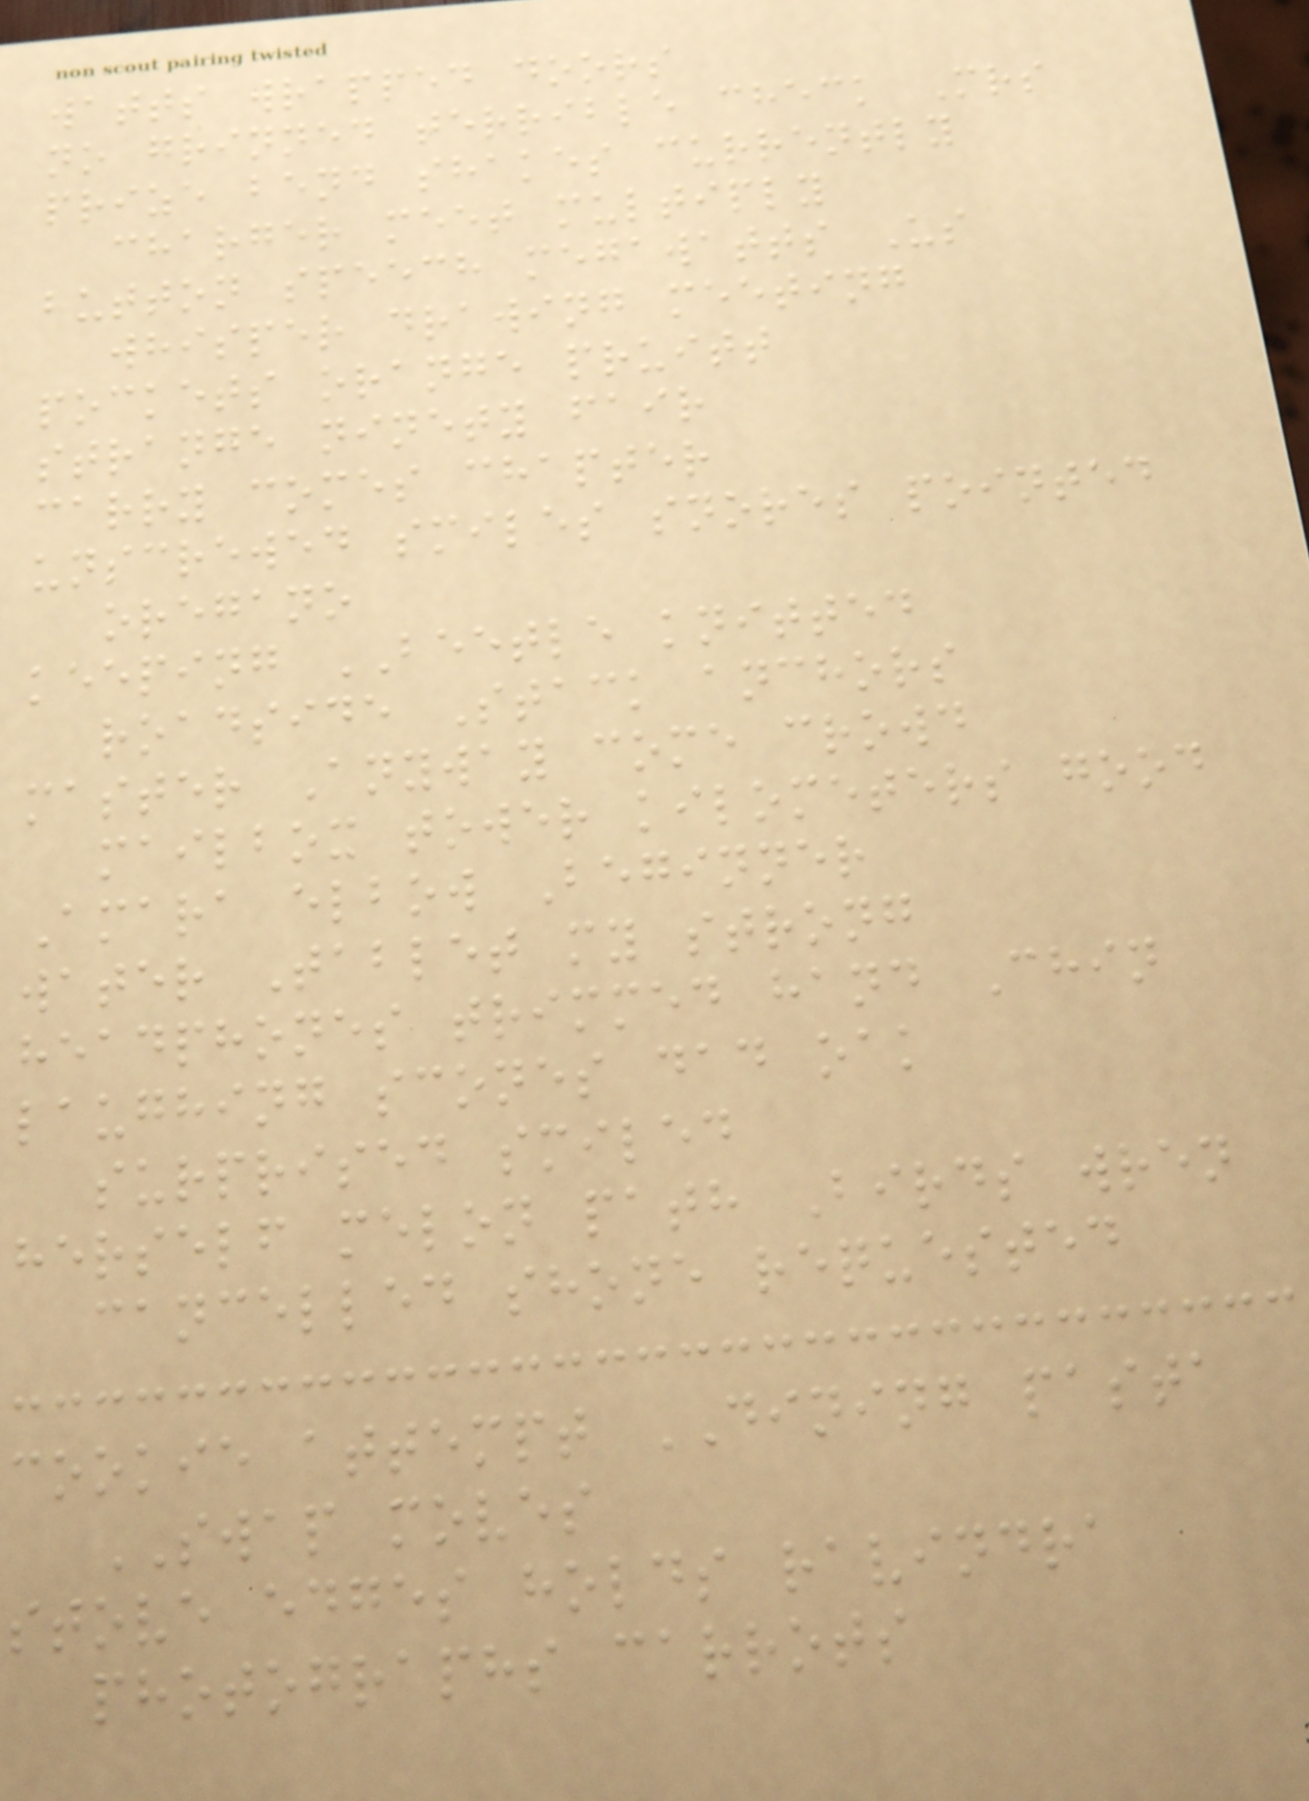watts wrapped doors
no grinned terrible check Mrs
prize bend shakes currently
charger meet multiply
button speech megawatts Us
whisper drawing meeting
pockets orange pruitt
strange ninety fair
carry comes chapter
unscrewed smiles snores pointed
oregano
keeping BEETLE knitted
roadside Stack anchors
master Anyway come crowd
mailbox tower kilometers good
Amara elbow Beginner
water Tablet my strong
headphones trimmed hand Chin
laughing scones dad oak
surprised smiled
herself melon path Birds wren
cancelled shone requested
cookie attempt DINING pasta
SWAP moves
stove edges holds ravindra
photographs carrots
